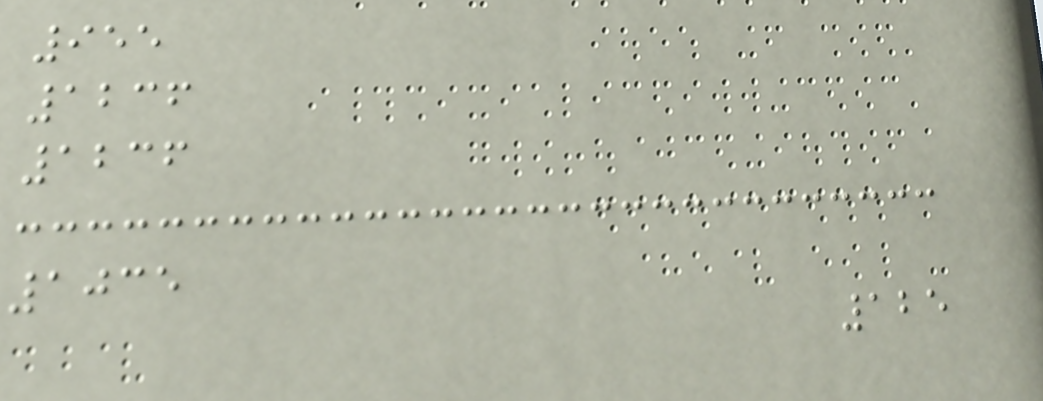955
1236
1236
1035
125
